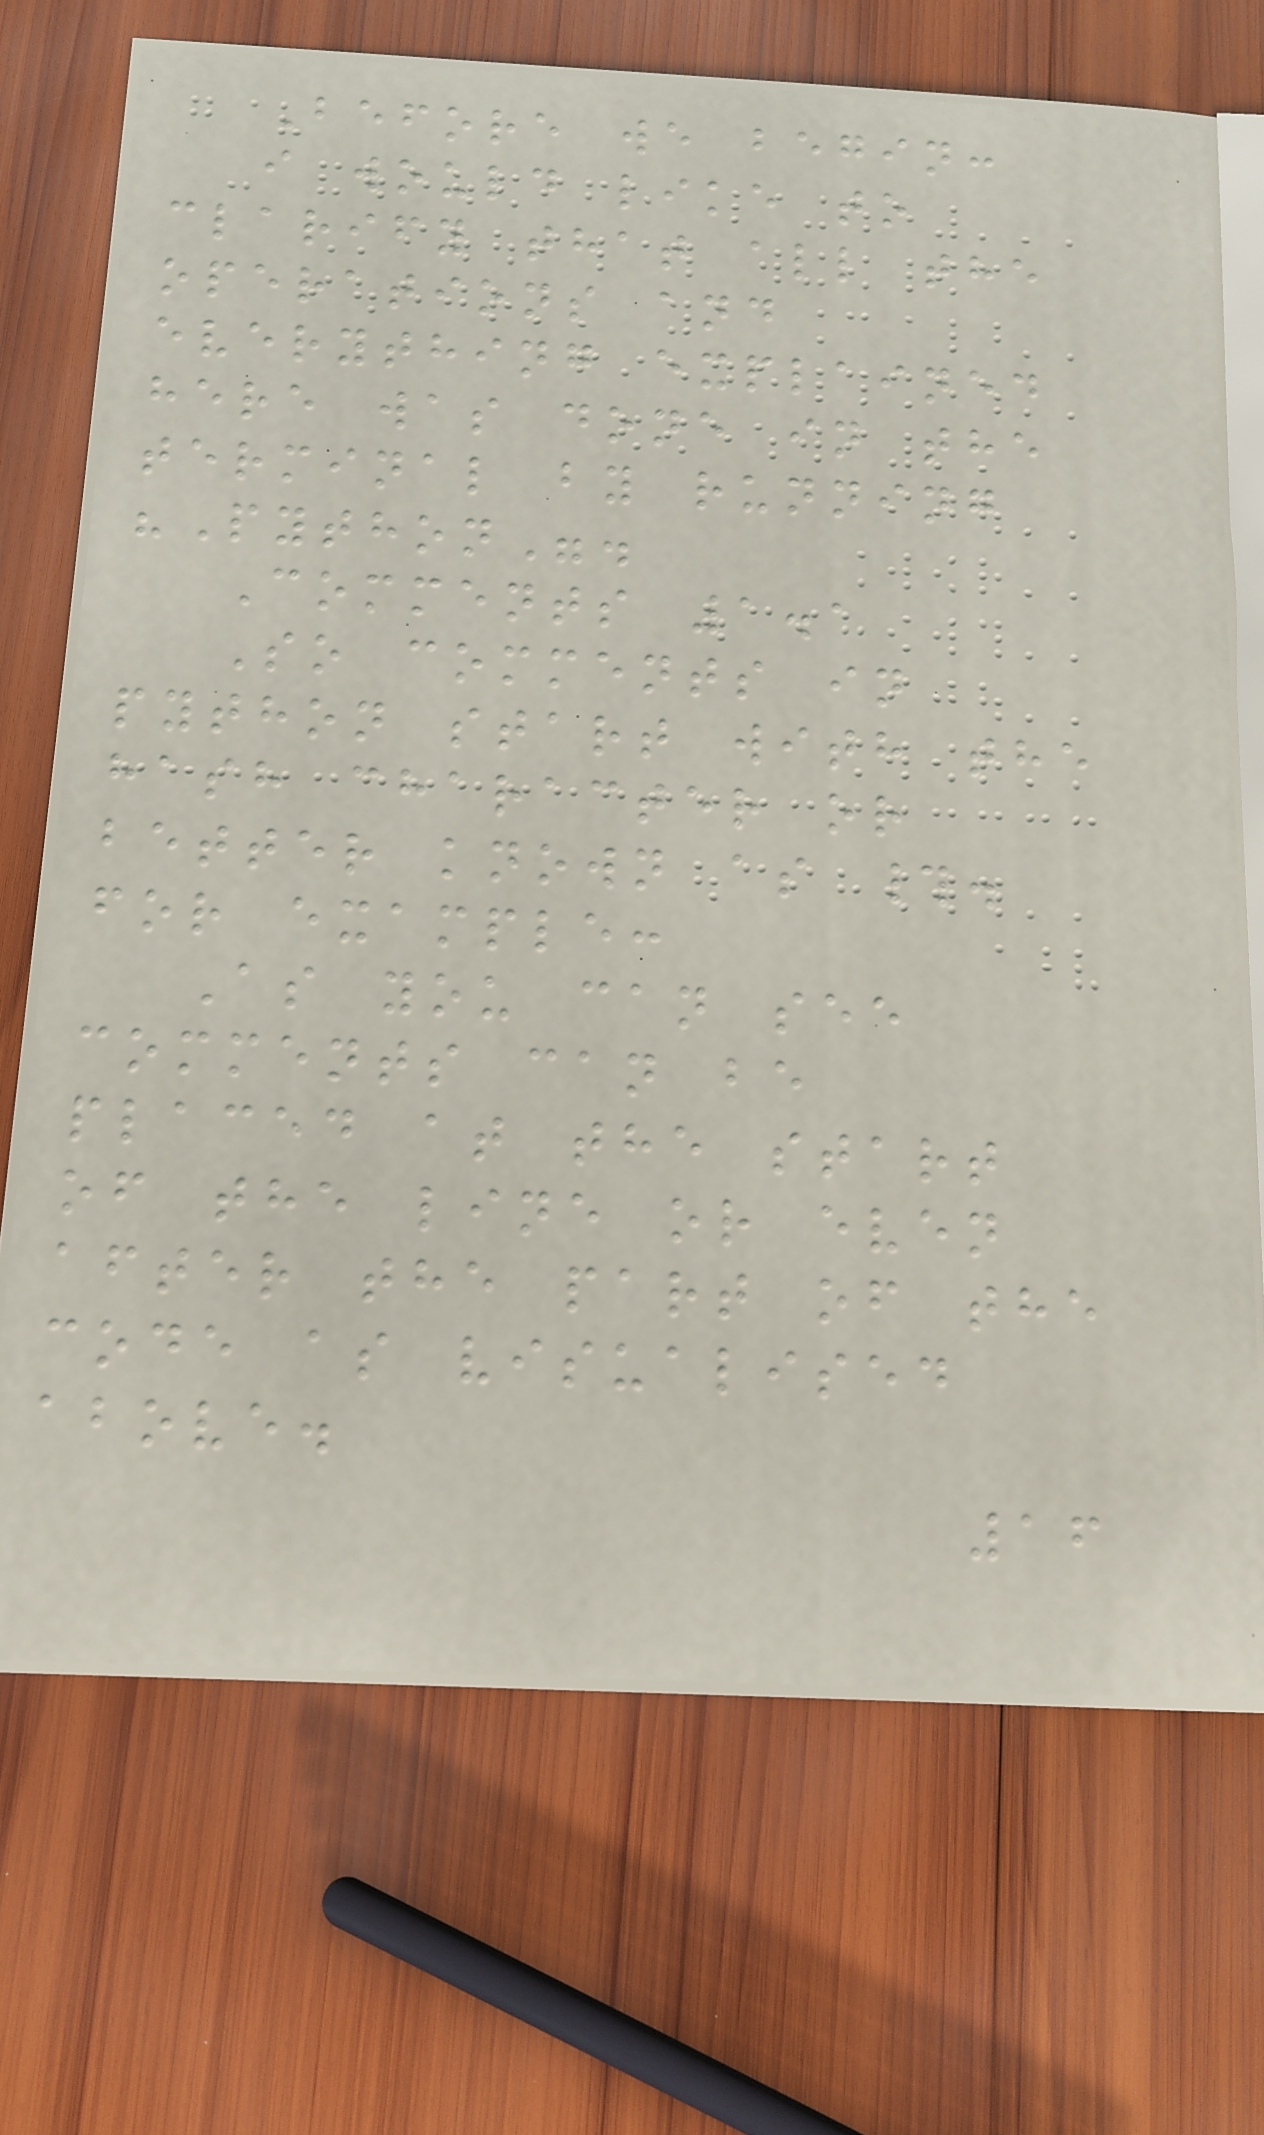Before we begin:
i would like to
clarify that all the
operations and
everything explained
here was done in the
terminal by running
"Python".
Comments 1.1
So comments in
python start with the
hash character or
better known as #.
for example:
As you can see
comments can be
placed at the start
of the line or even
after the part of the
code as visualised
above.
16
